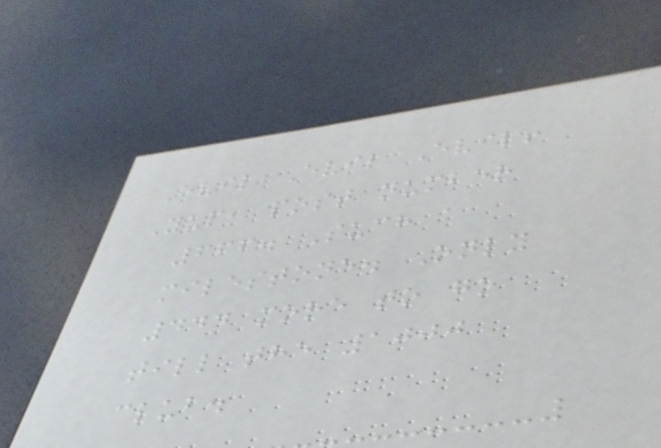Evil Evil Evil!
Yup, post number
666. Such a
milestone. Only
444 more to go
till the 1000
club.
